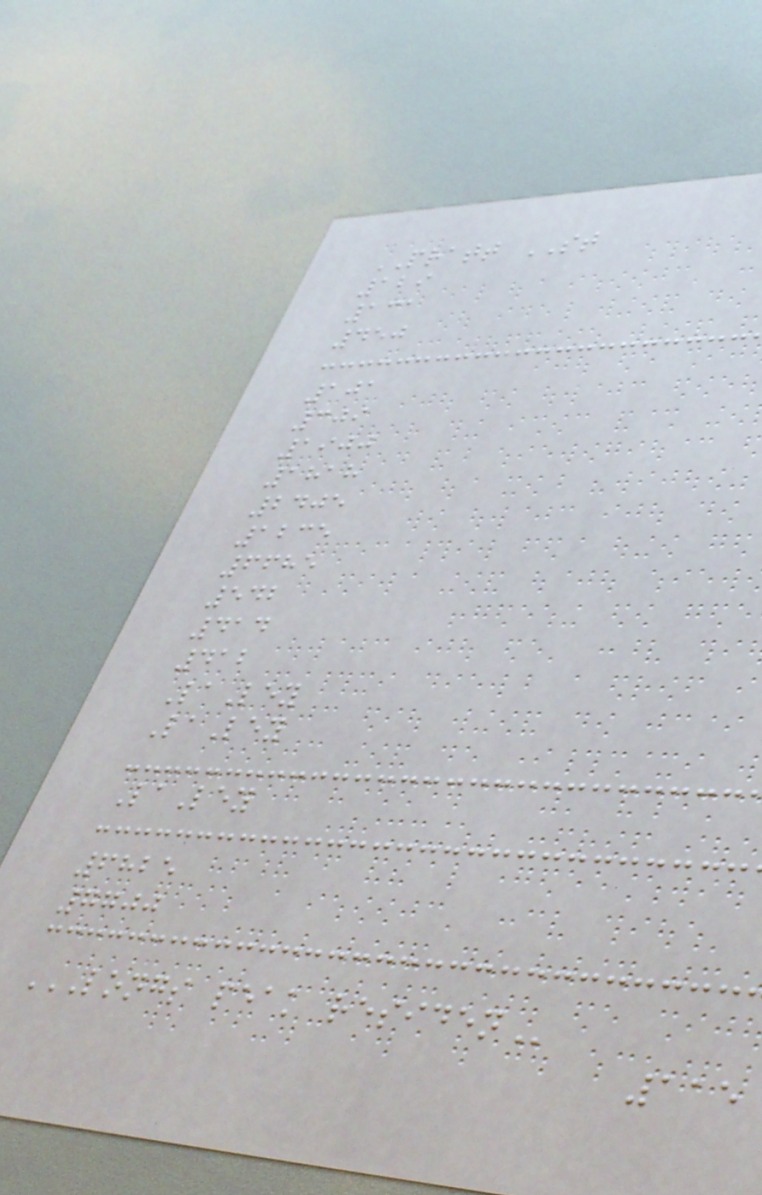PRATT ST
129
131
450
101
309
1900
1818
2405
1235
6685
542
414
412
LaLey
LaLey
LaLey
6825
7700
LONGS PEAK RESIDEN
115
